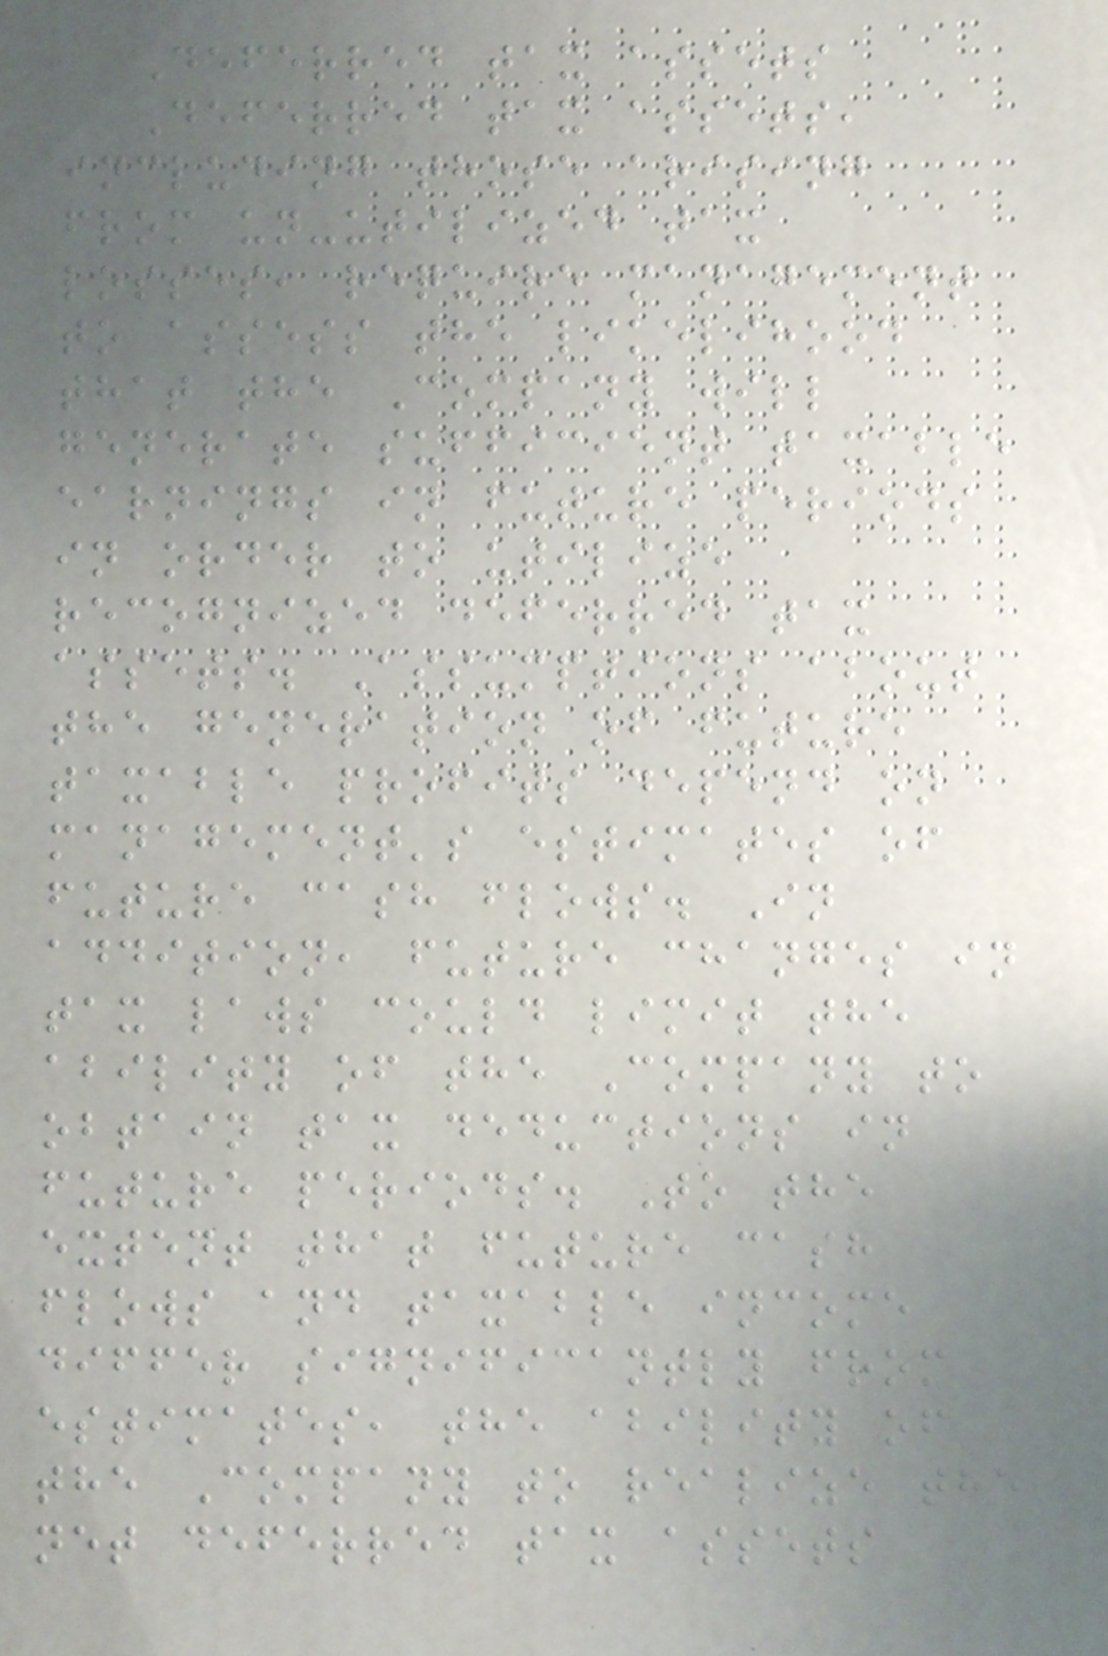Deferred tax assets
Deferred tax assets,
including those arising
from un-utilized tax
losses, require management
to assess the likelihood
that the Company will
generate sufficient taxable
earnings in future periods
in order to utilize
recognized deferred tax
assets. Assumptions about
the generation of future
taxable profits depend on
management's estimates of
future cash flows. In
addition, future changes in
tax laws could limit the
ability of the Company to
obtain tax deductions in
future periods. To the
extent that future cash
flows and taxable income
differ significantly from
estimates, the ability of
the Company to realize the
net deferred tax assets
